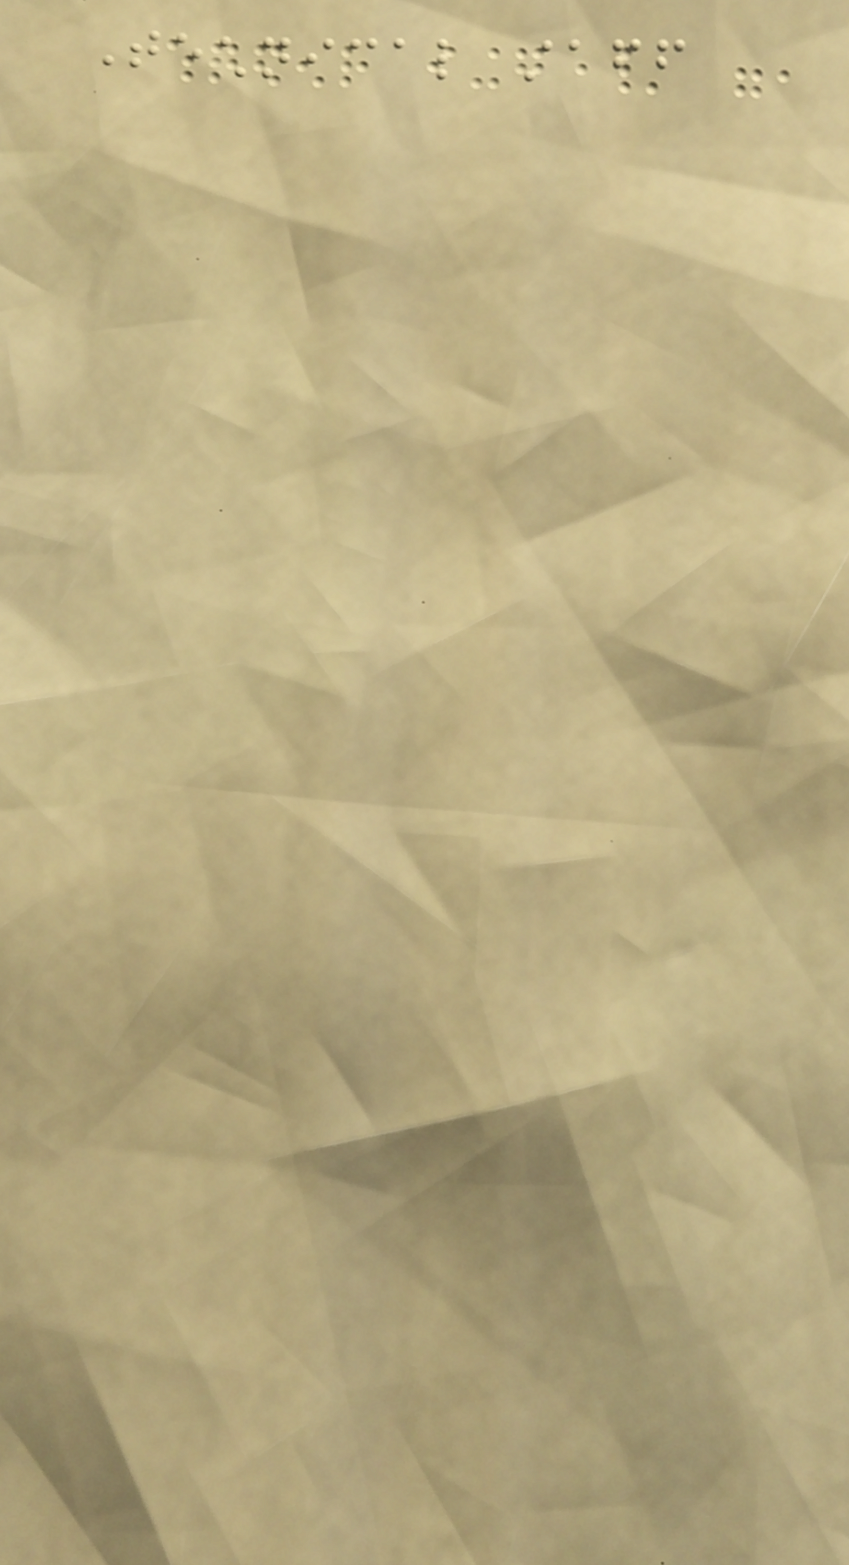Technical staff
